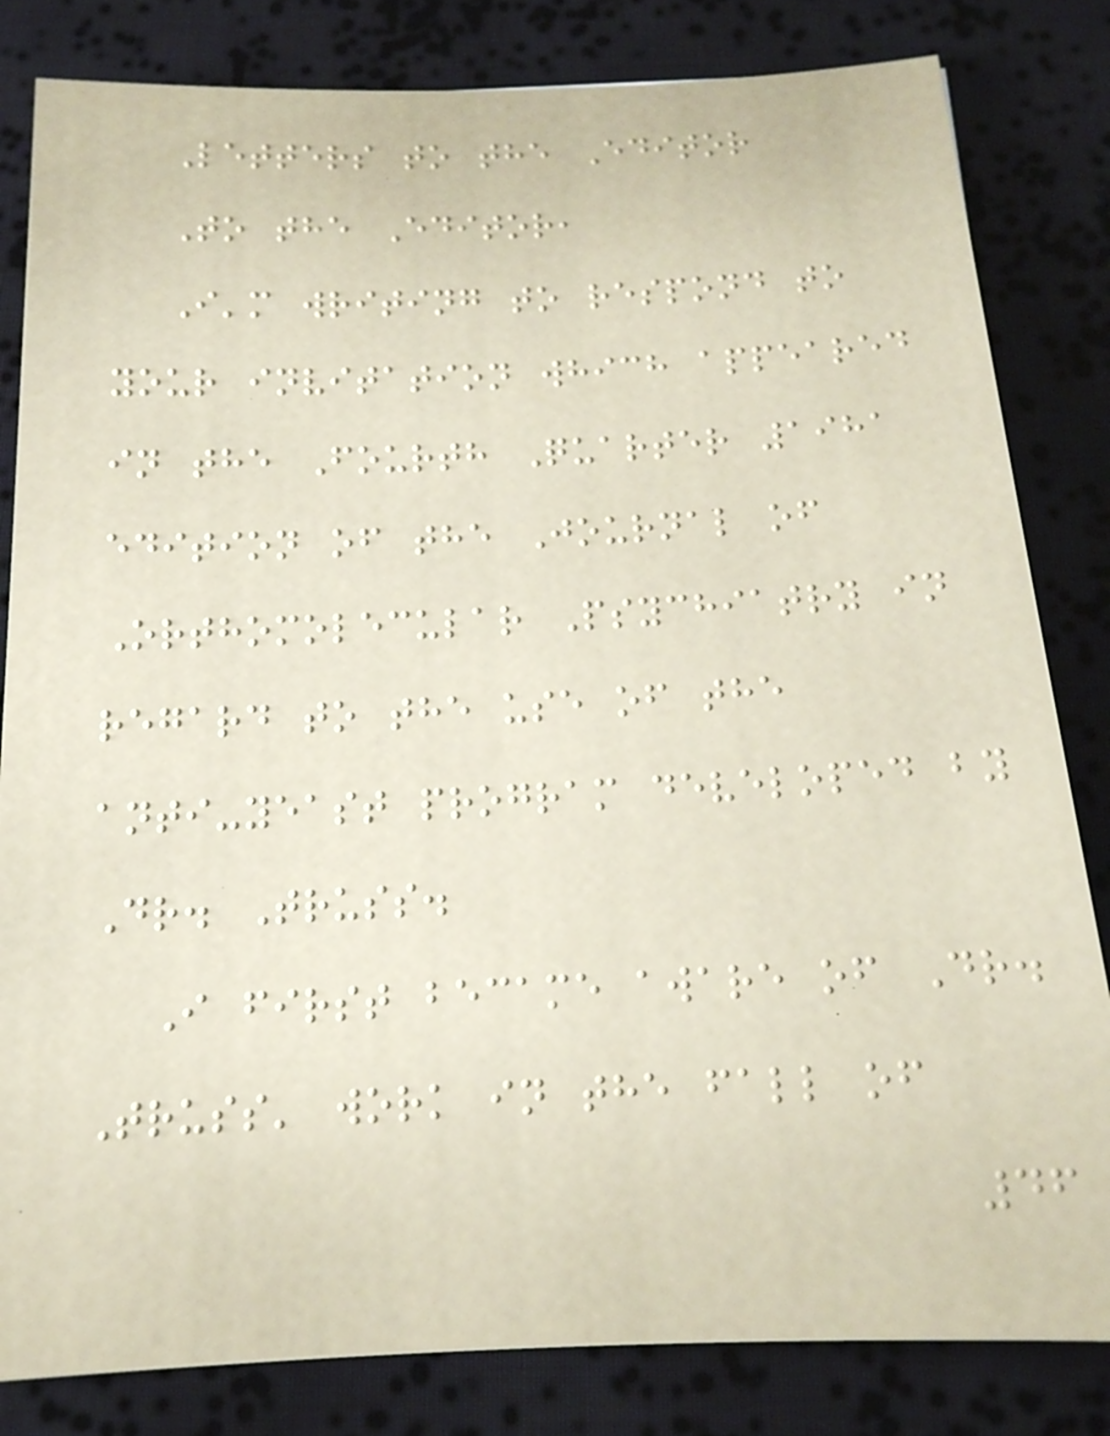Letters to the Editor
To the Editor,
I'm writing to respond to
your invitation which appeared
in the Fourth Quarter 1981
edition of the Journal of
Orthomolecular Psychiatry in
regard to the use of the
anti-yeast program developed by
Dr. Truss.
I first became aware of Dr.
Truss' work in the fall of
46
